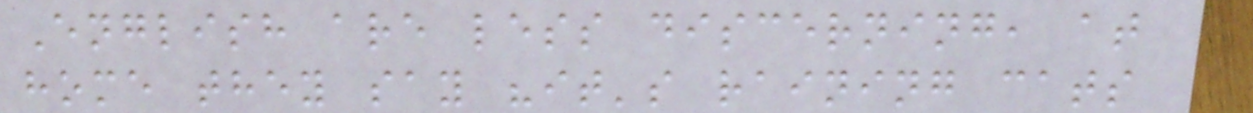English are less discerning, at
home they say "it's raining cats
